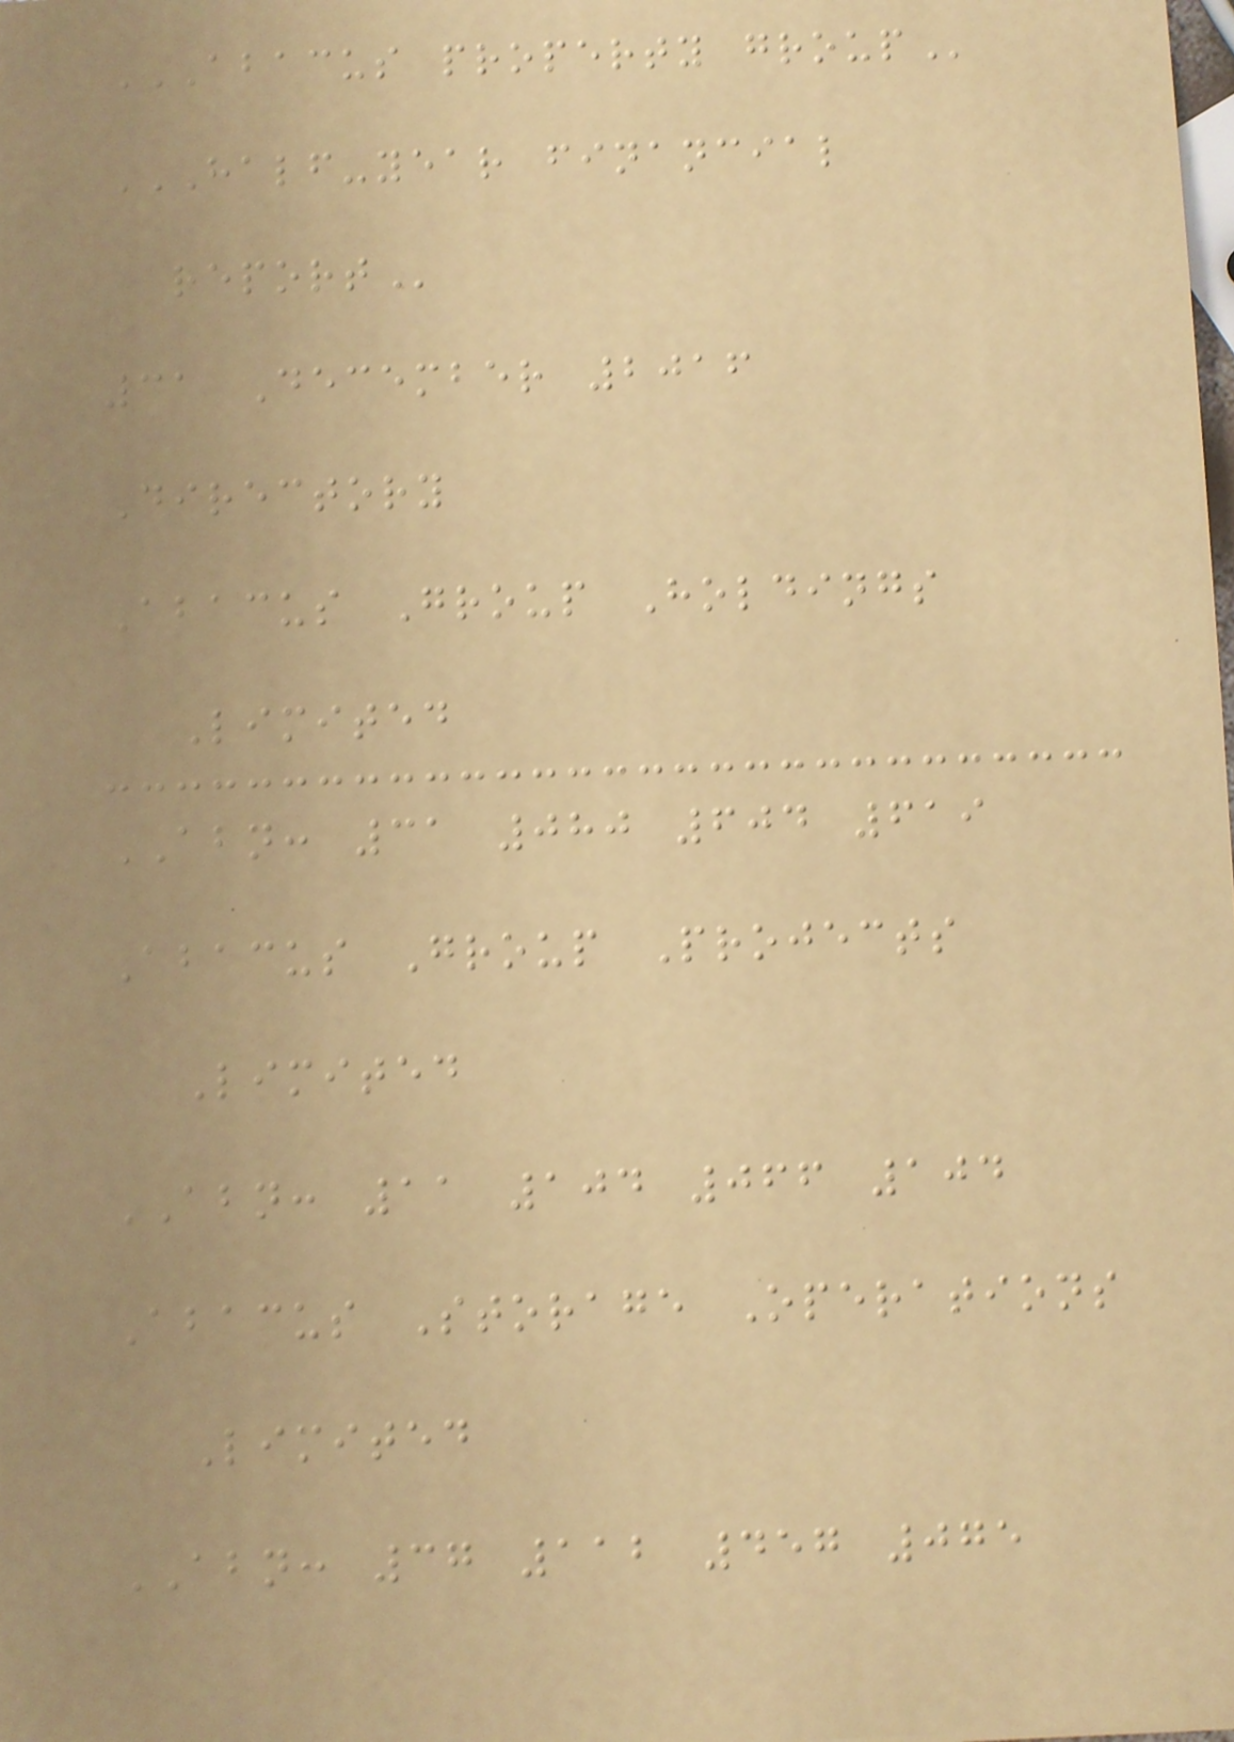ABACUS PROPERTY GROUP
HALF-YEAR FINANCIAL
REPORT
31 December 2016
Directory
Abacus Group Holdings
Limited
ABN: 31 080 604 619
Abacus Group Projects
Limited
ABN: 11 104 066 104
Abacus Storage Operations
Limited
ABN: 37 112 457 075
